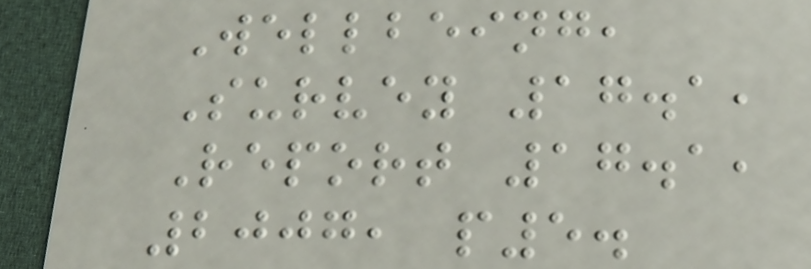Wellbeing,
Survey 17.1,
Report 17.1,
2007, p5.
